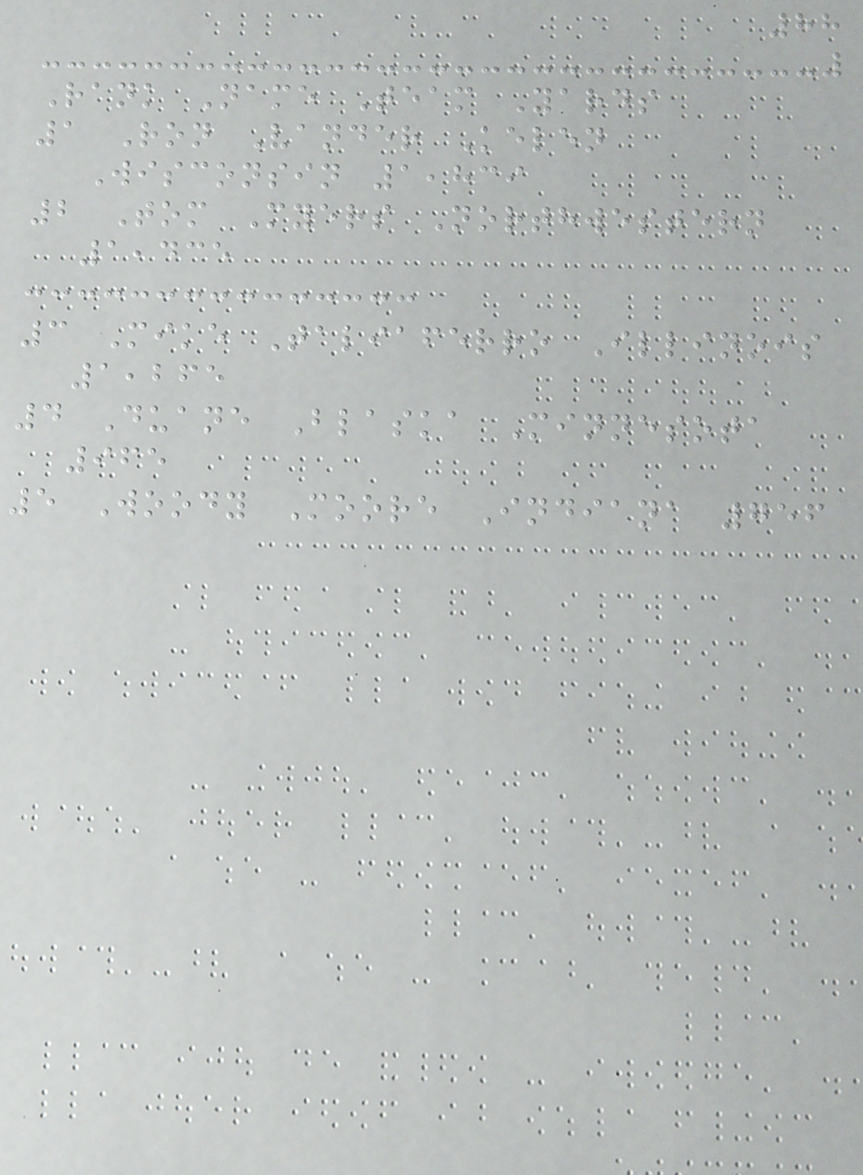88
Rank Name Team Yards
1 Ron Vander Kelen
Wisconsin 1,839
2 Tom Myers Northwestern
1,435
3 Mike Taliaferro Illinois
1,265
4 Duane Blaska Minnesota
965
5 Woody Moore Indiana 756
